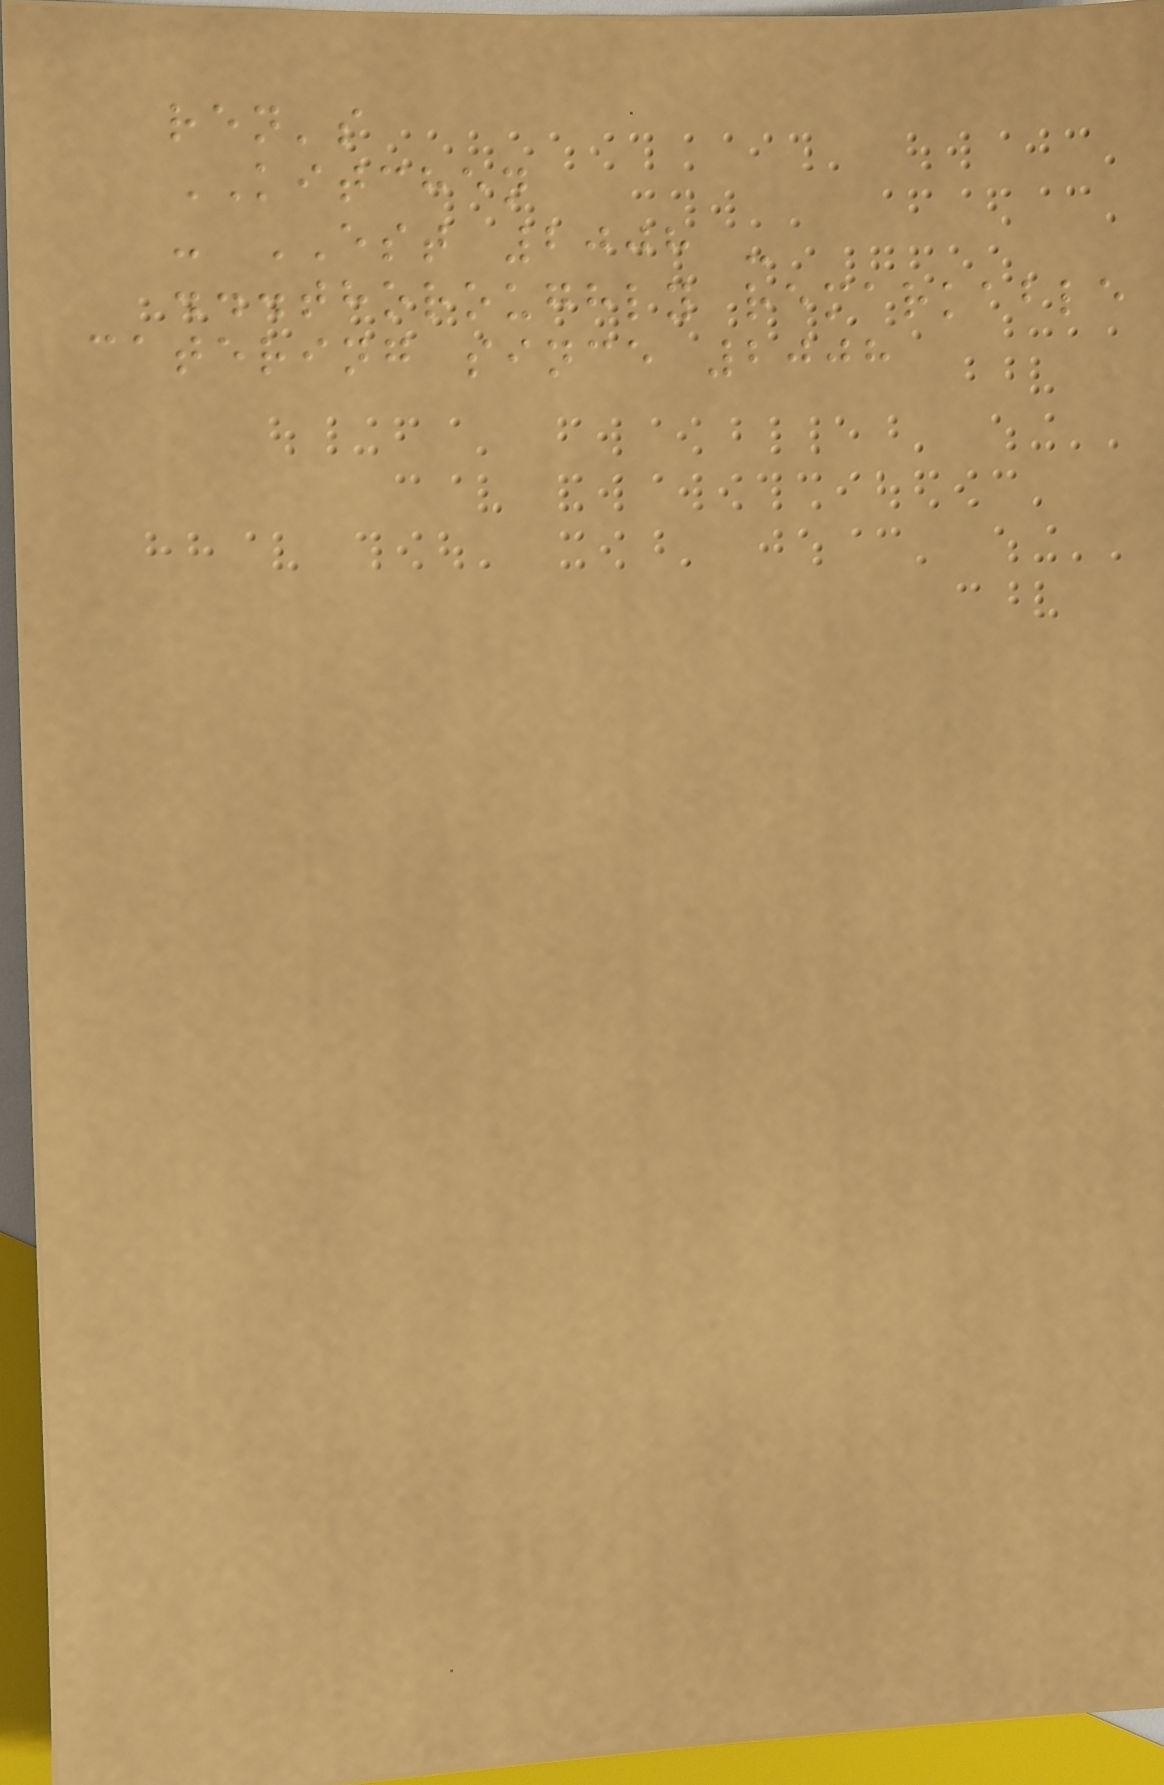ren's
KITCHEN
- EST 2008 -
...thoroughly remarkable
catering since 2008
